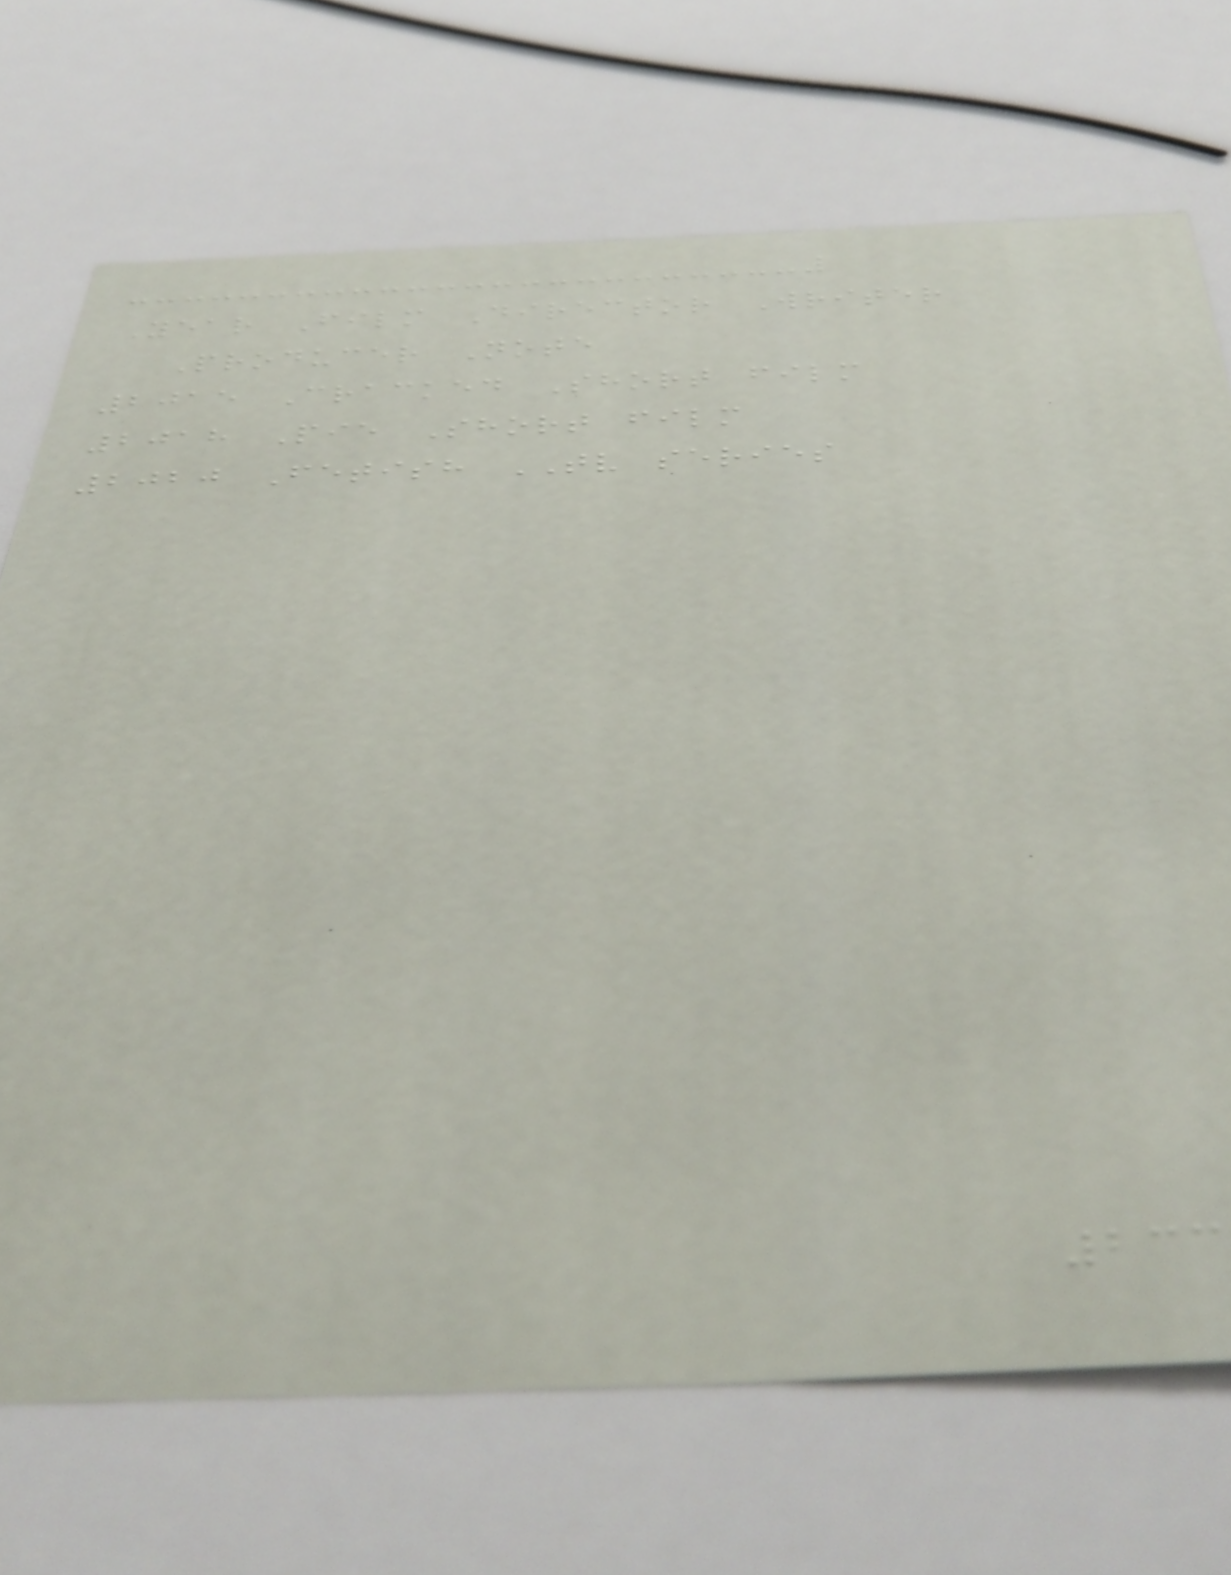Year Film Director Writer
Producer Note
2015 Cracked Short film
2018 Pie Short film
2020 Fetish TV series
233
